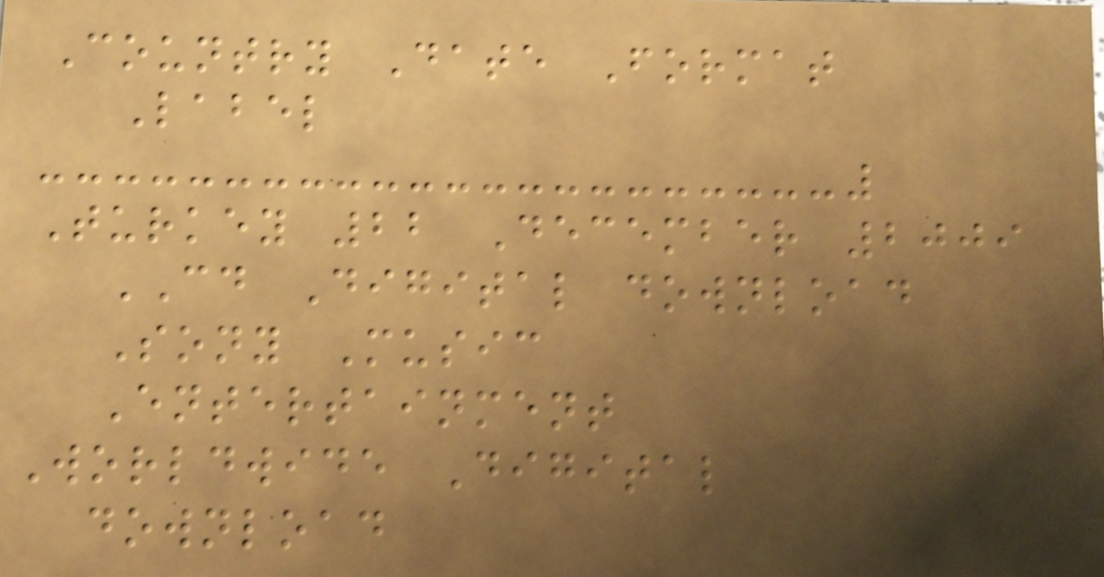Country Date Format
Label
Turkey 22 December 2009
CD Digital download
Sony Music
Entertainment
Worldwide Digital
download
